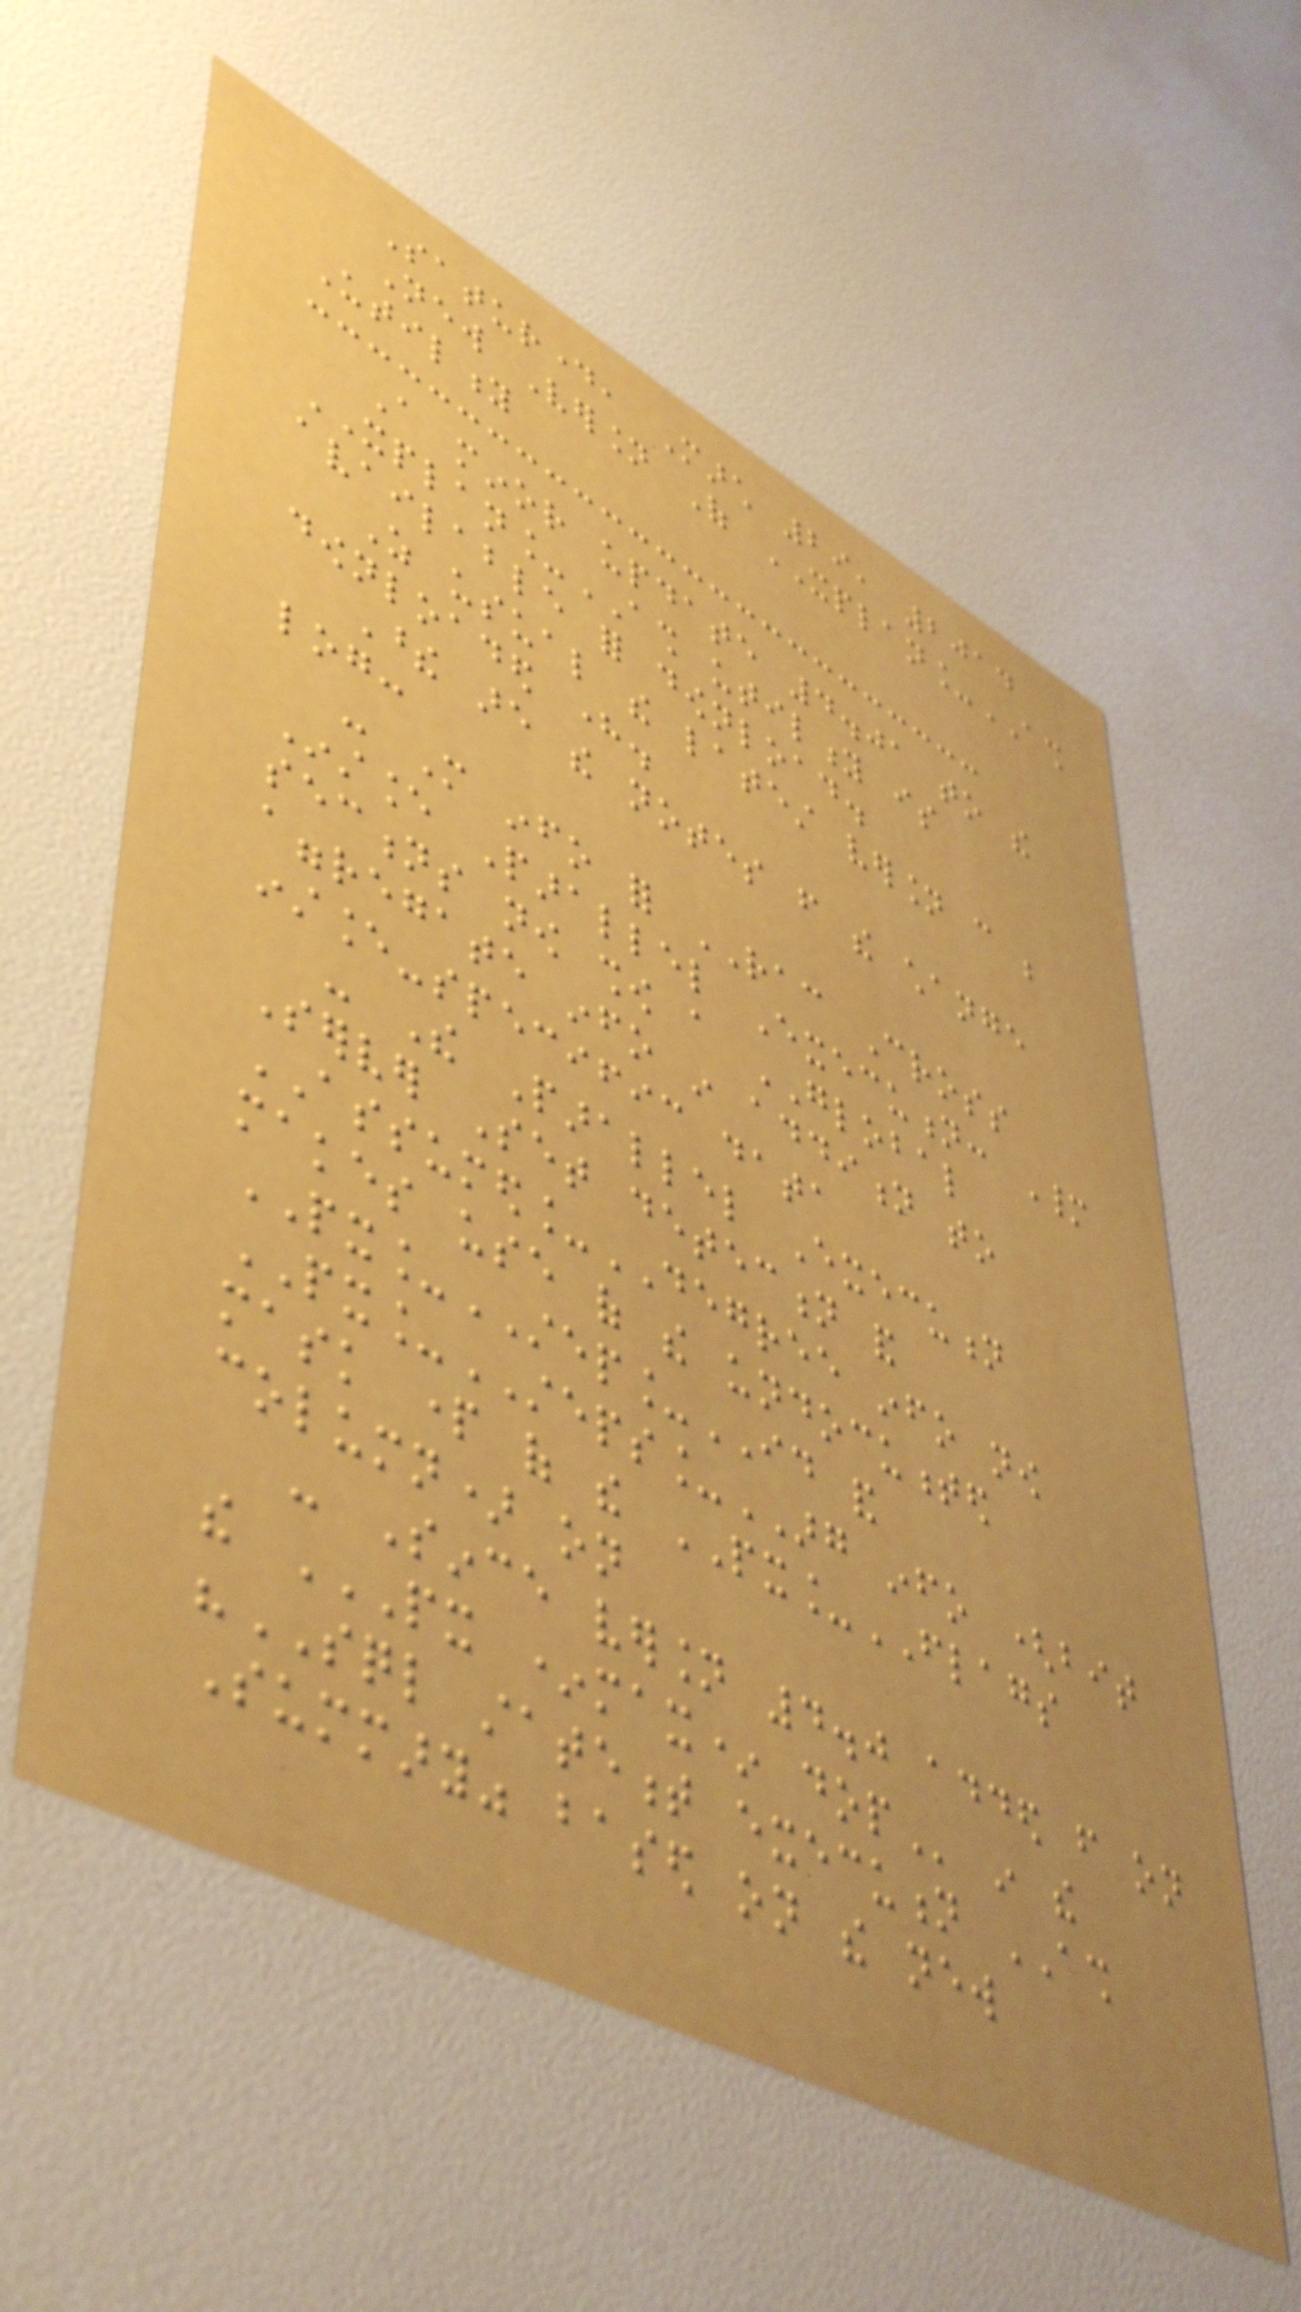Saturday, March 29, 2014
New Version Of XPLAN_ASH
Utility
A minor update 4.01 to the
XPLAN_ASH utility is
available for download.
As usual the latest version can be
downloaded here.
These are the notes from the change
log:
- More info for RAC Cross
Instance Parallel Execution: Many
sections now show a GLOBAL
aggregate info in addition to
instance-specific data
- The Parallel Execution
Server Set detection and
ASSUMED_DEGREE info now
makes use of the undocumented
PX_STEP_ID and
PX_STEPS_ARG info (bit
mask part of the PX_FLAGS
column) on
- Since version 4.0 added from on
the PX *MAX* DOP in the
"SQL statement execution ASH
Summary" based on the new
